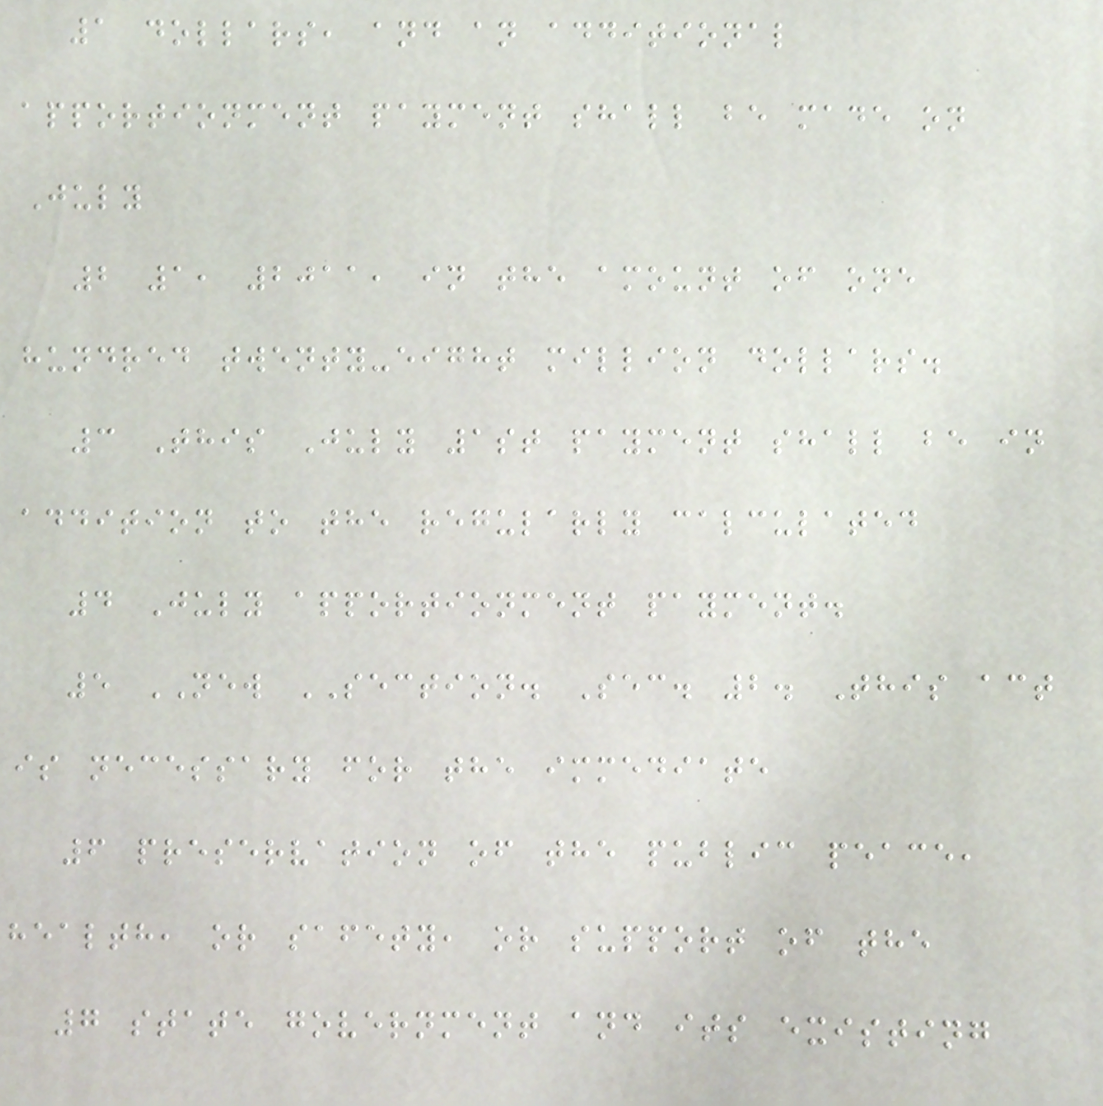1 dollars, and an additional
apportionment payment shall be made on
July
2 1, 2011, in the amount of one
hundred twenty-eight million dollars.
3 This July 1st payment shall be in
addition to the regularly calculated
4 July apportionment payment.
5 NEW SECTION. Sec. 2. This act
is necessary for the immediate
6 preservation of the public peace,
health, or safety, or support of the
7 state government and its existing
